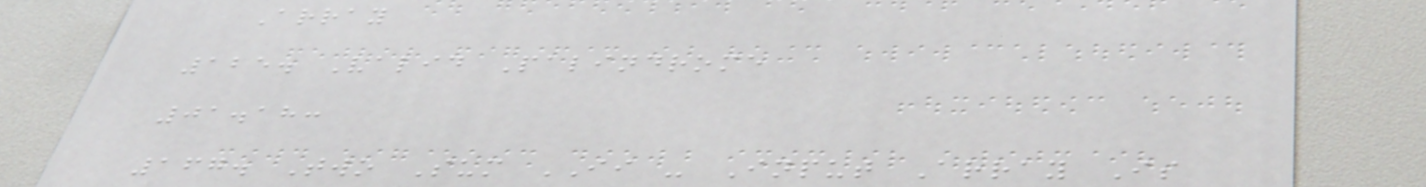Array
125. Valid Palindrome
01.18:
167. Two Sum II - Input Array Is
